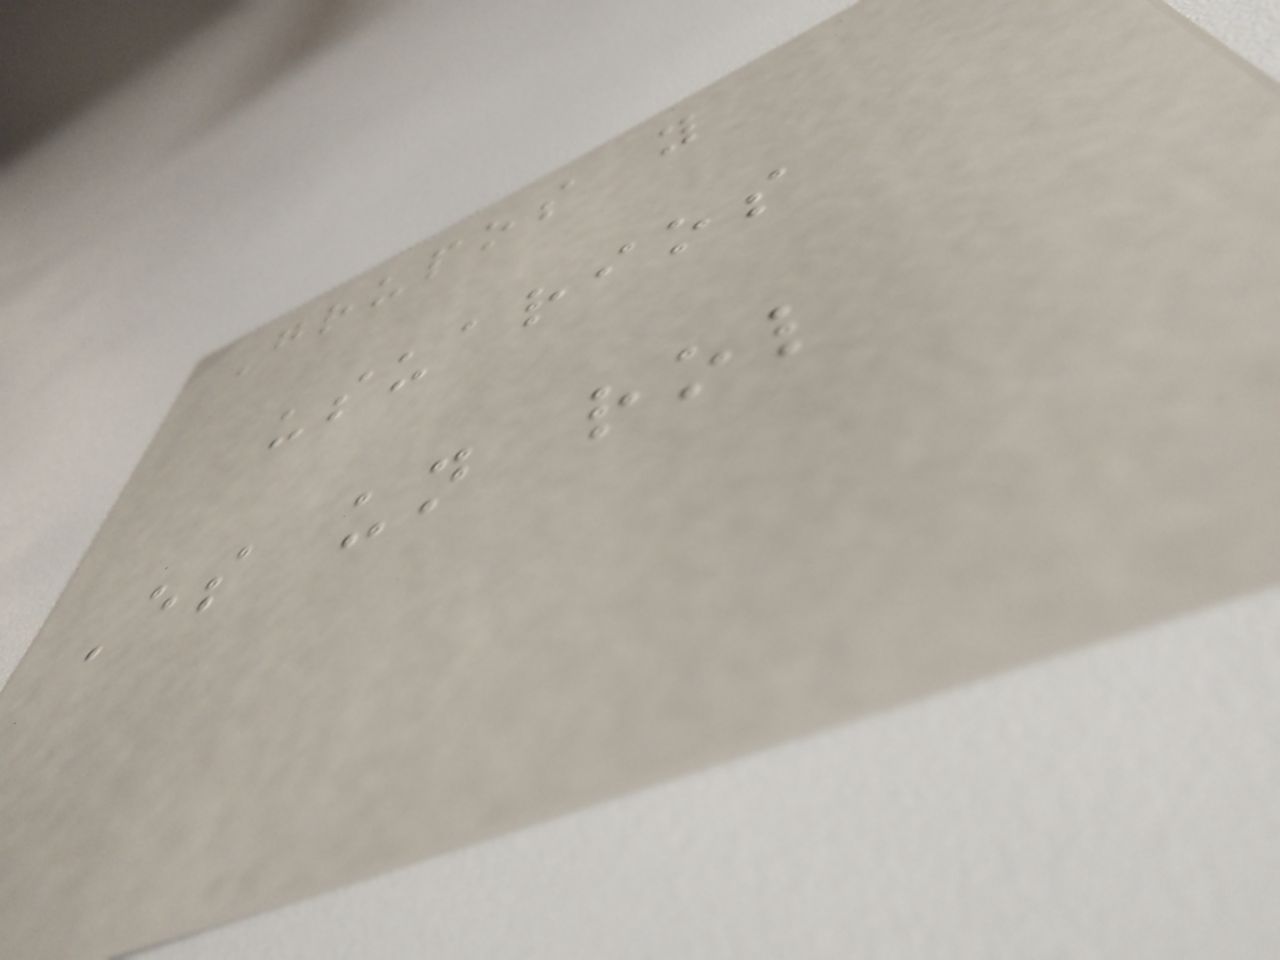Grupos y
usuarios
Es un rol
